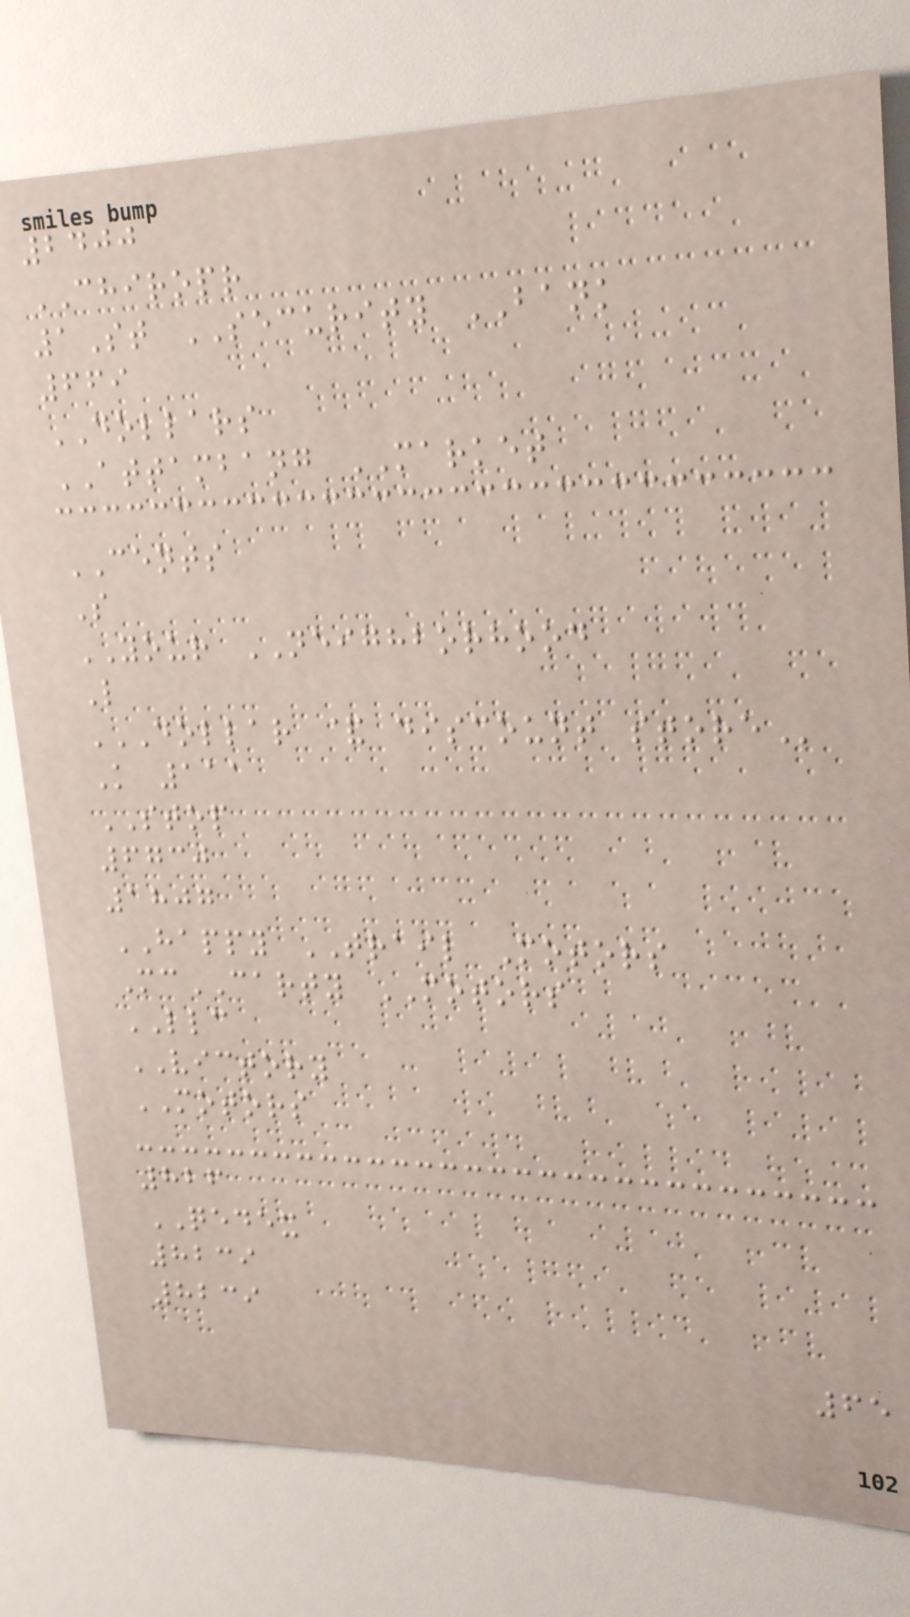2400
CHIROPR
1St SECURITY BANK
669
DOLLARS
ATTAMBANG MARKET
CENTS
S
YOUR NEIGHBORHOOD
L
DOLLAR & DISCOUNT STORE
K 111
STOP
6730
1807
HAPPY TRAIL Motors
McCARTY MOTORS
LLC
VICTORY
MOTORS
826
QEDEX
8239
8239
65
